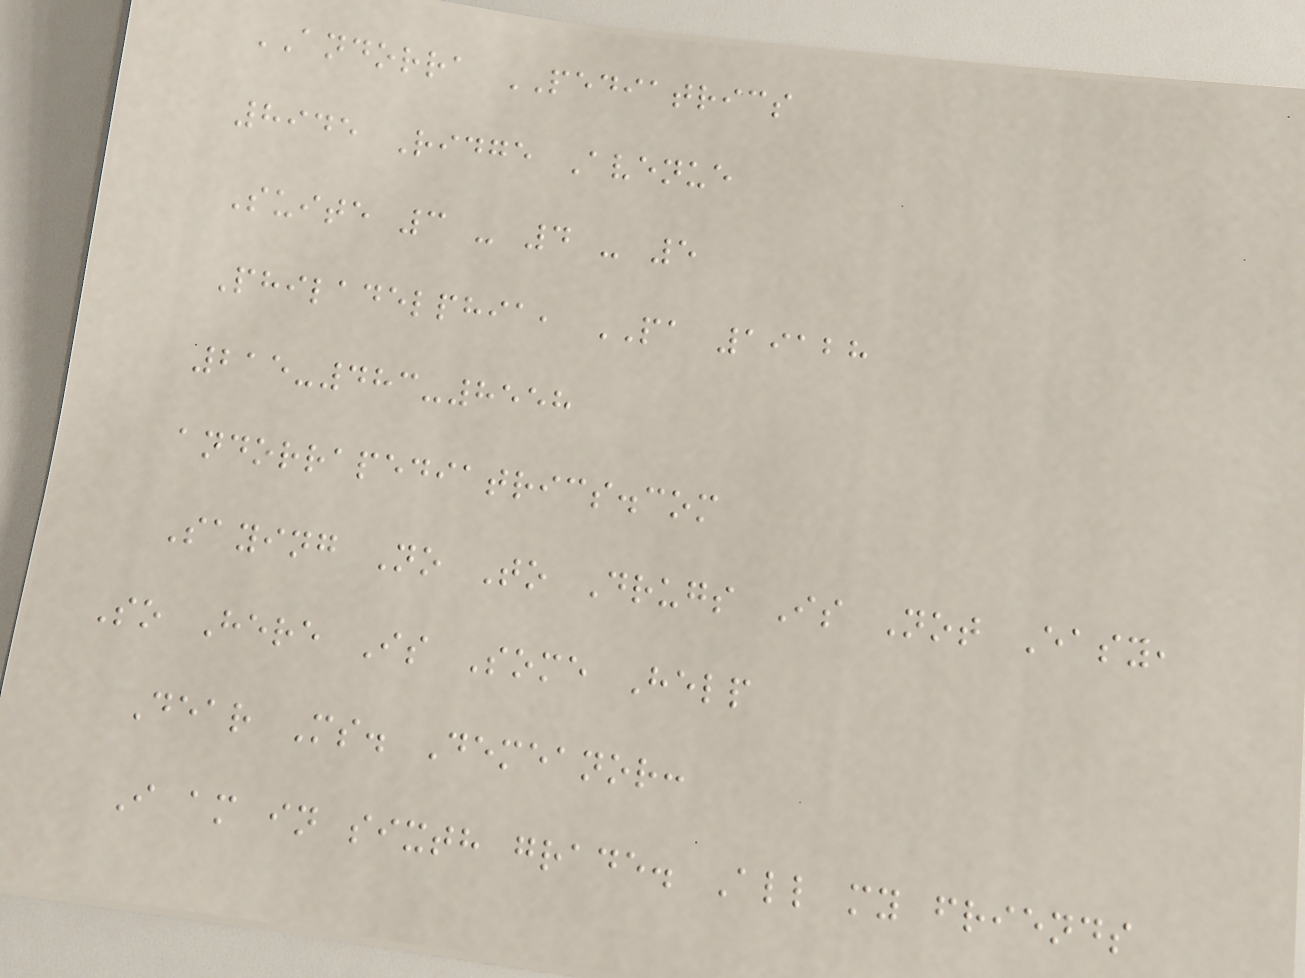ANDORRA PEDIATRICS
8945 Ridge Avenue
Suite 3 - 4 - 5
Philadelphia, PA 19128
215-483-8558
andorrapediatrics.com
Saying No To Drugs Is Not Easy,
So Here Is Some Help
Dear Ms. Demeanor:
I am in sixth grade. All my friends
